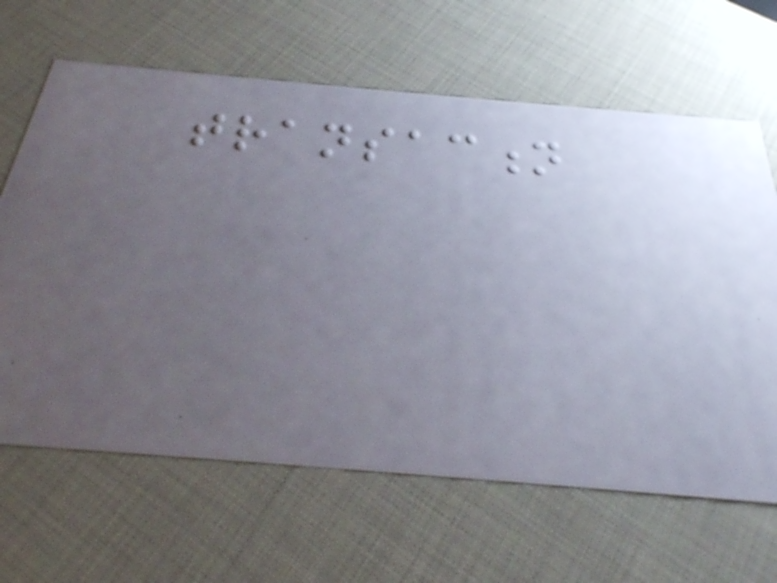transaction
